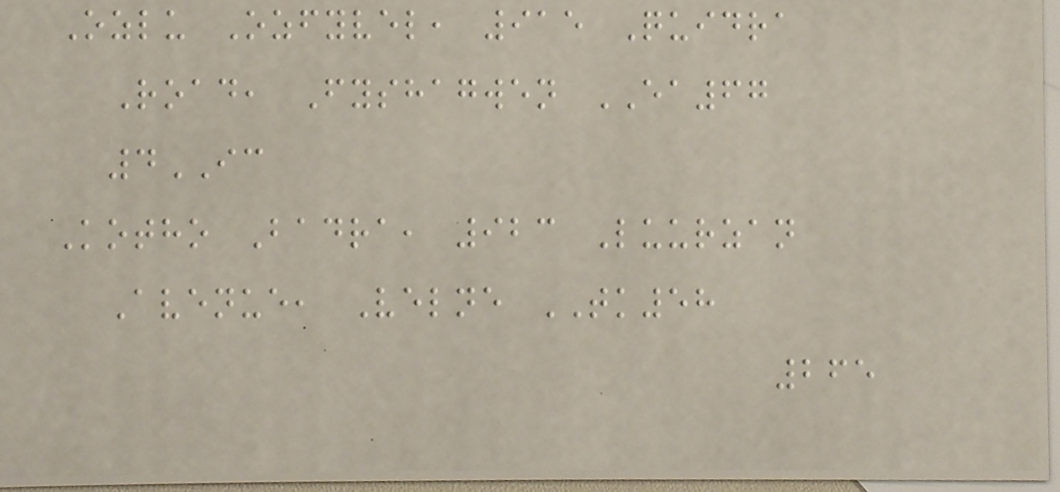Ozlu Ozfyvel, 915 Quidra
Road, Fyshagwen EA67
4IC
Kotho Badra, 923 Luurzan
Avenue, Velne TK58
265
